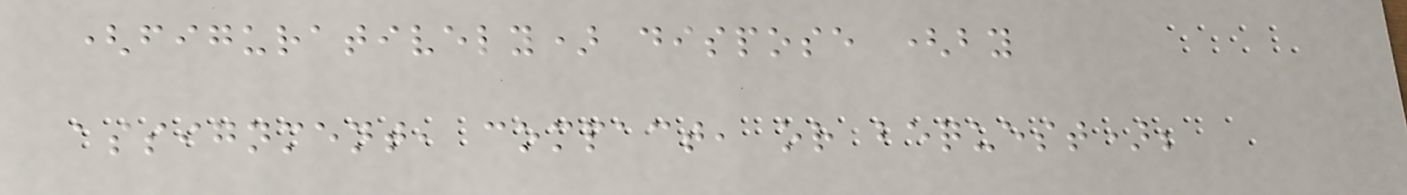(figuratively) dispose (by
assignment, compact, or bequest);
